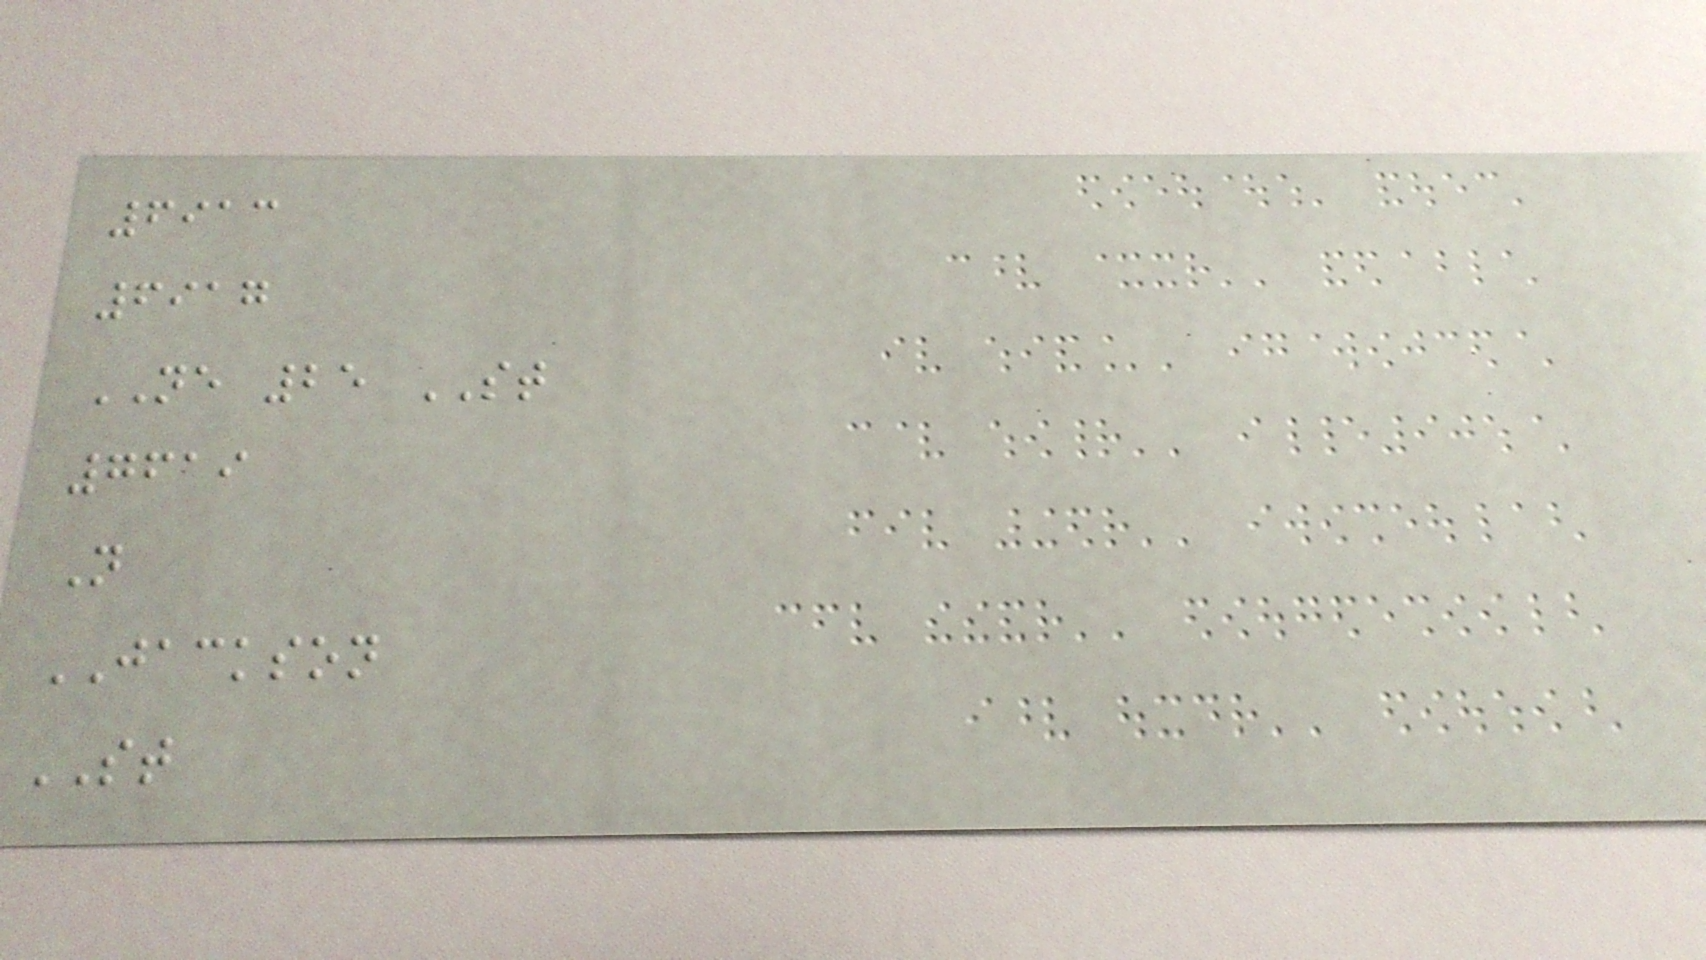6913
6917
NE 25 ST
7619
N
JACKSON
ST
